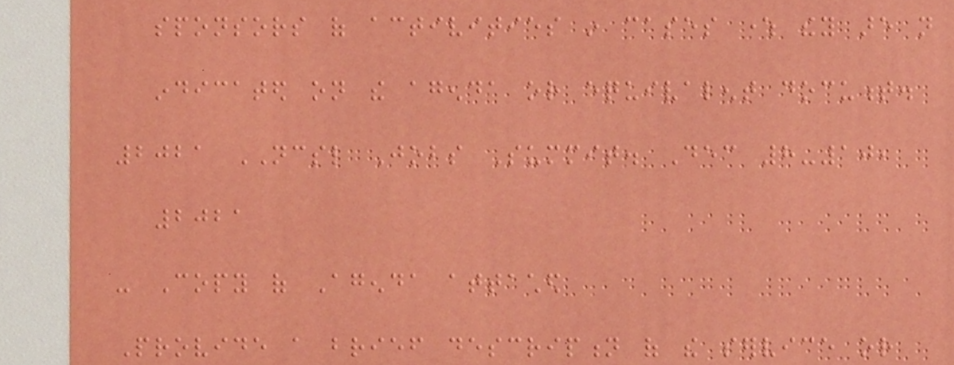sponsors of activities in cases where they are not
indicated on the agenda or equivalent document.
2021 NCSL Jobs Summit. Dec 8-10,
2021
- Copy of Agenda attached
Provide a brief description of the service or
